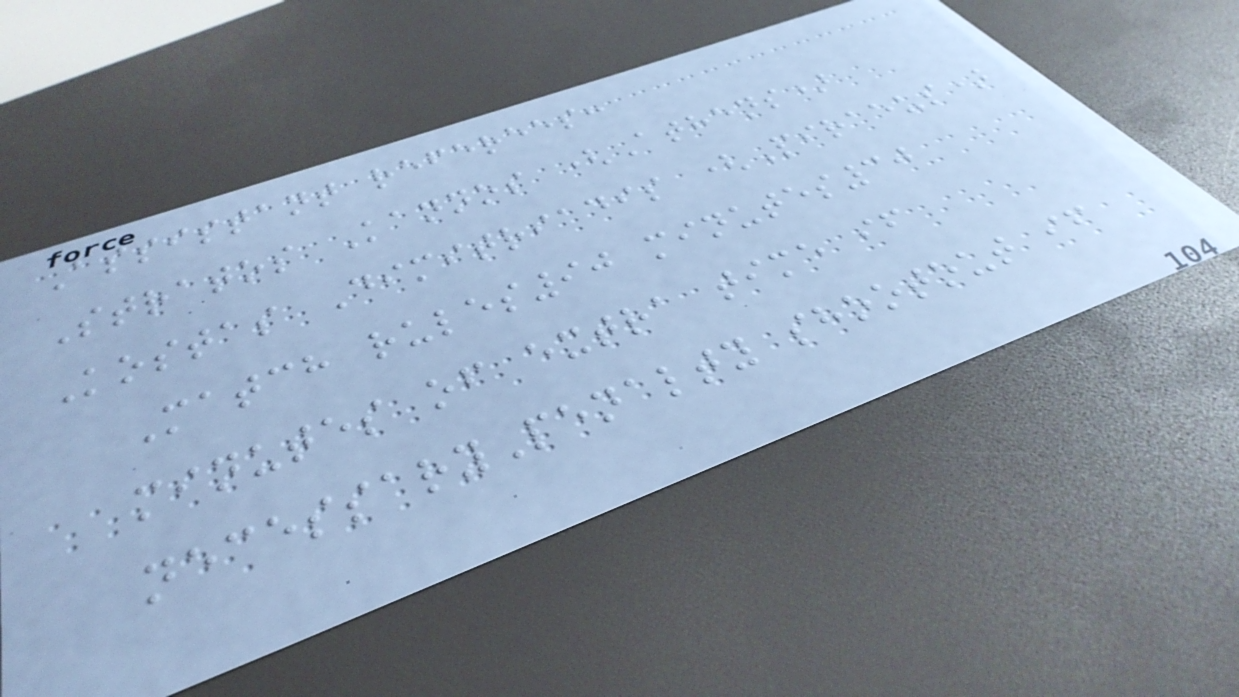Assistant referees:
Stratos Kannos (Athens)
Kostas Dimitriadis (Piraeus)
Match rules90 minutes30
minutes of extra time if
necessaryPenalty shootout if
